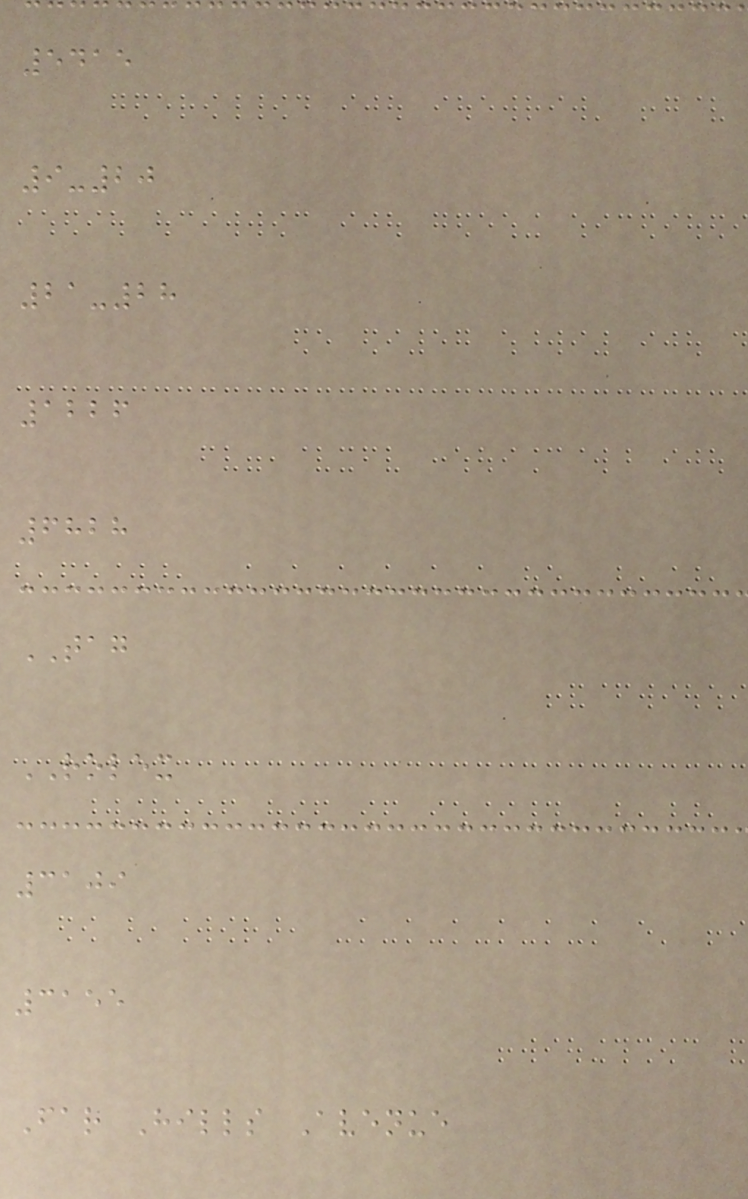5415
9-20
21-28
1226
6828
TAG
ROLEX
3109
3155
Far Hills Avenue
